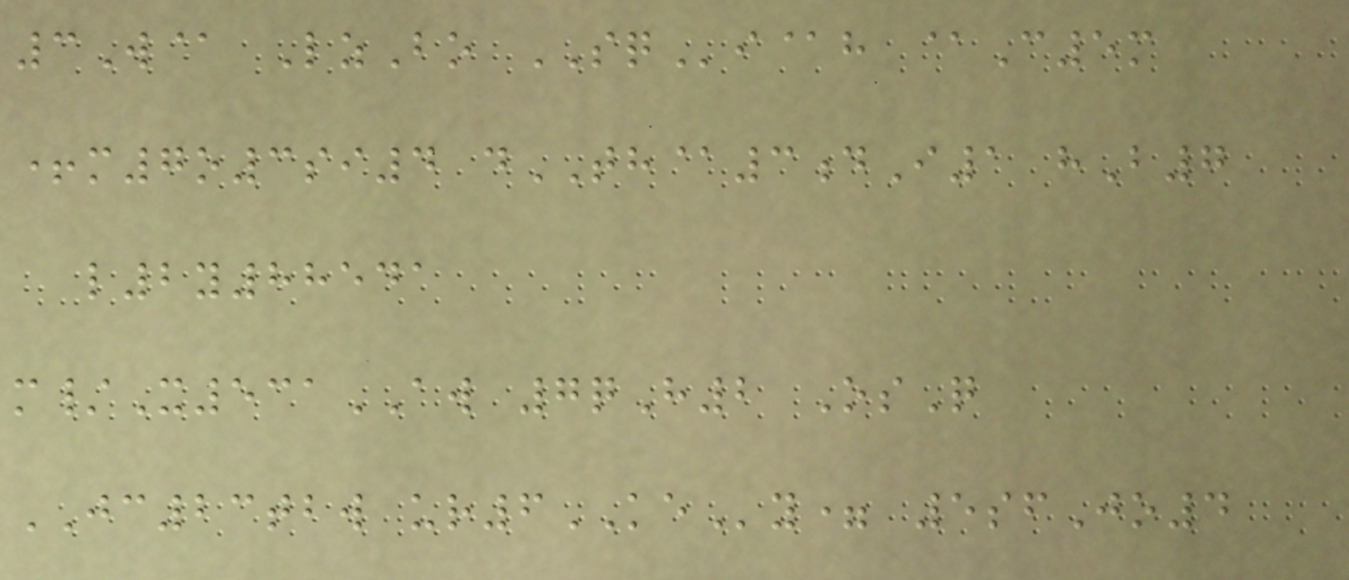3W@ LzBo SQi@h @C5m
+m7o3si4 dTH@3dI1 hB7
l2y88541
m/X531AW 7qH2 OsQ
JC23tbw ur6KEy= 5sfJo4
